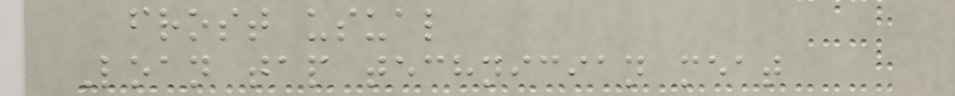frost usual
Loan tap technician meat
